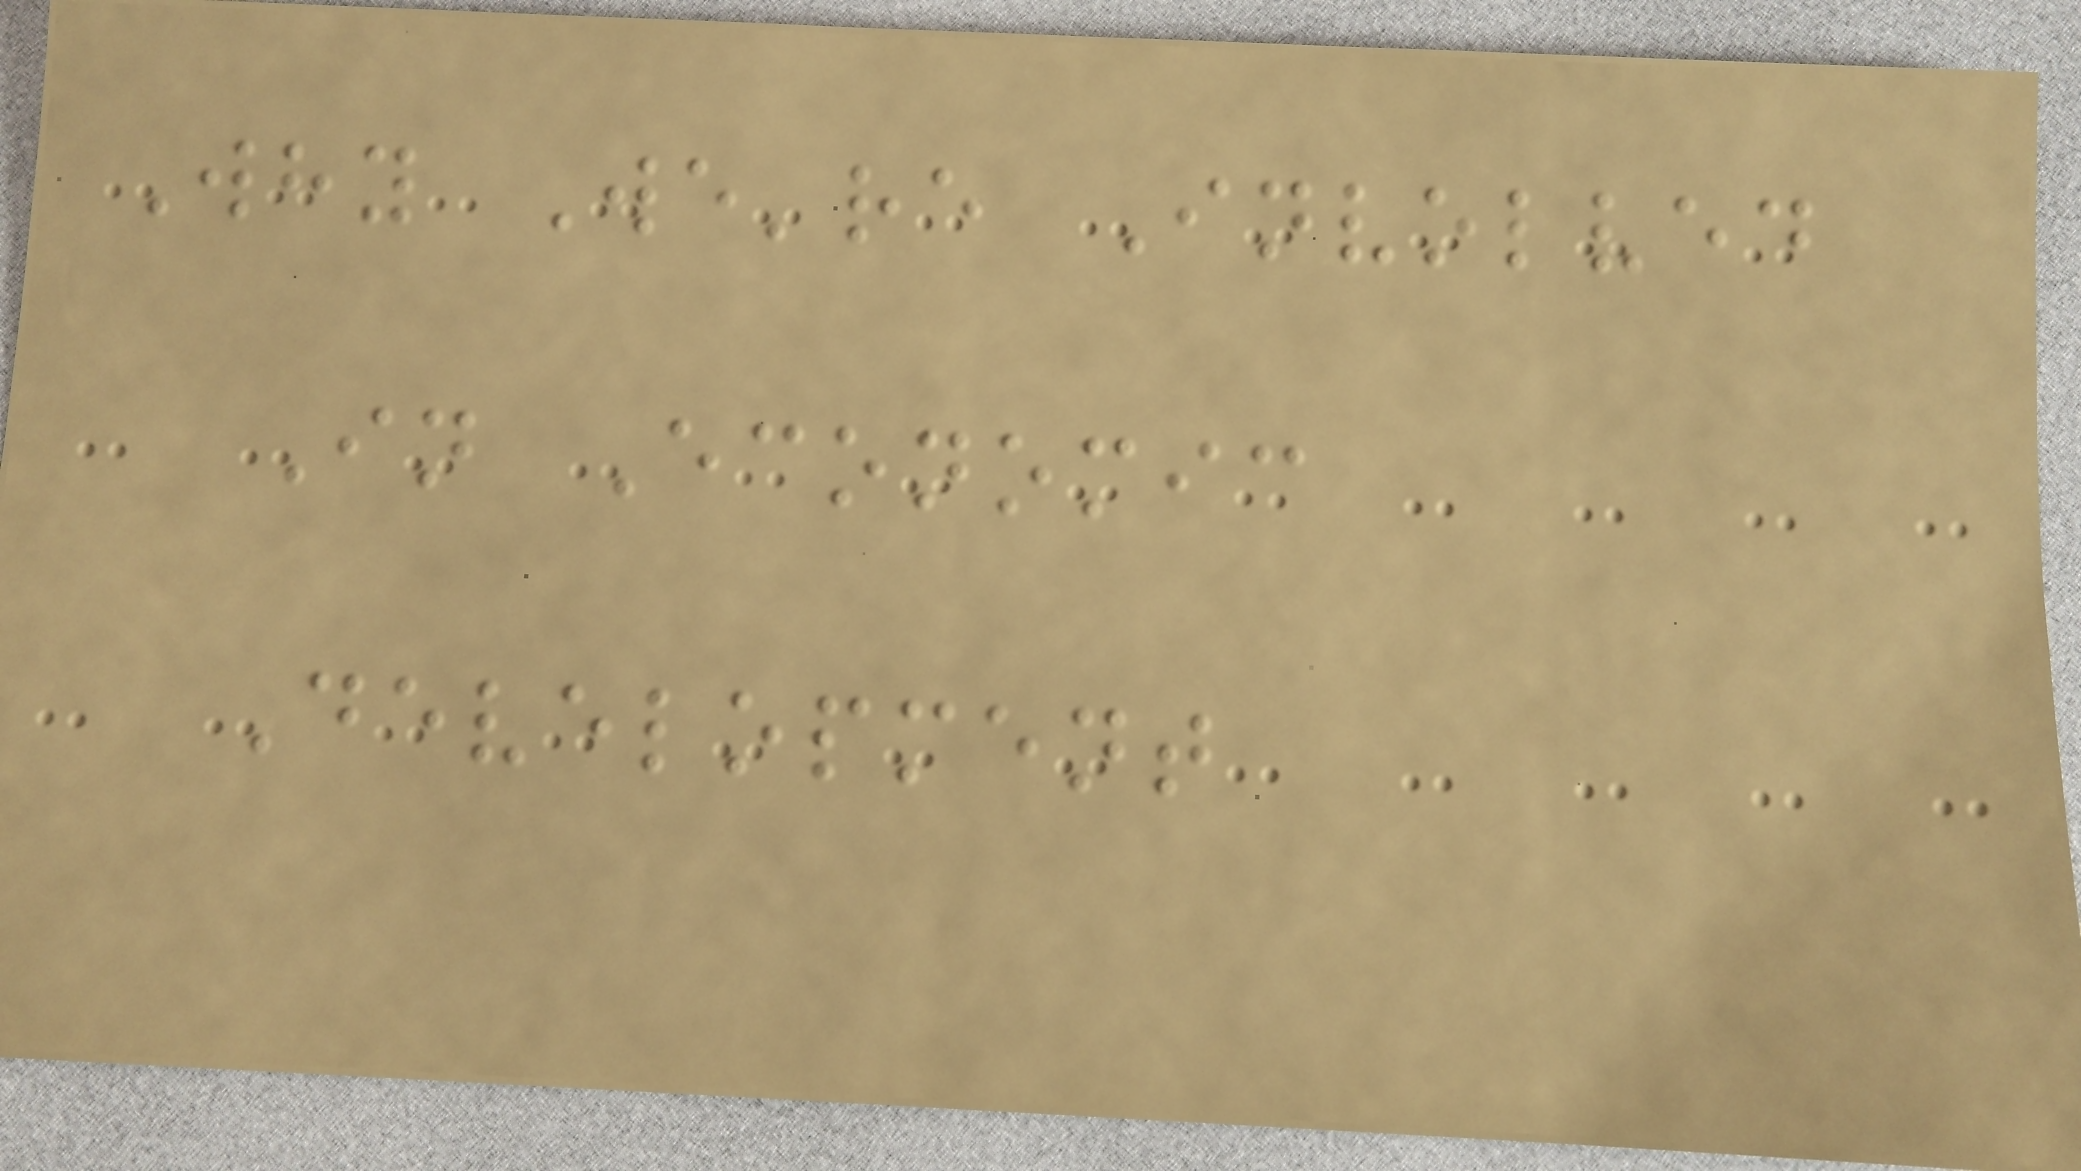Why We're Involved
In Economic
Development
